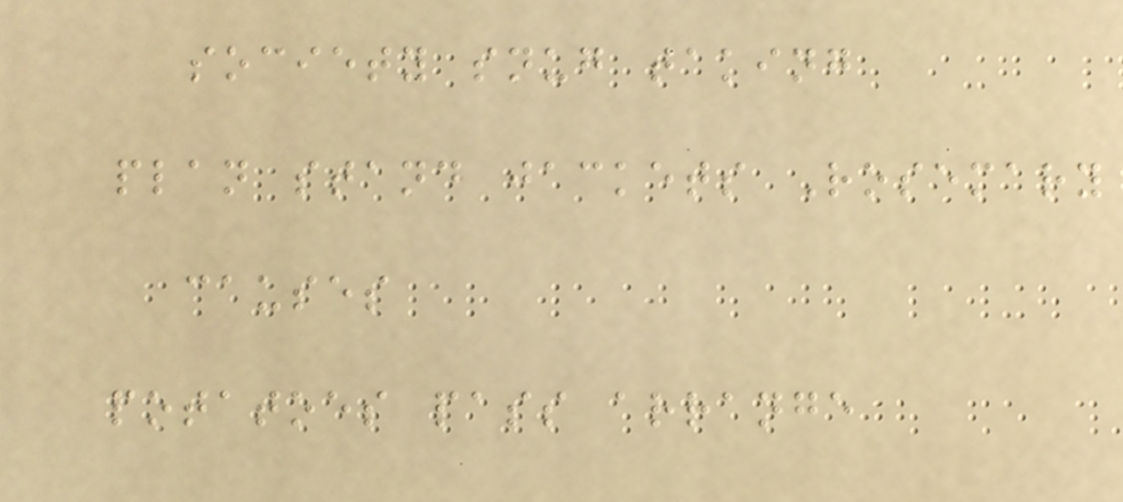society snug taking
plan stand jackets Rosemary
causes
potatoes pass arrange
